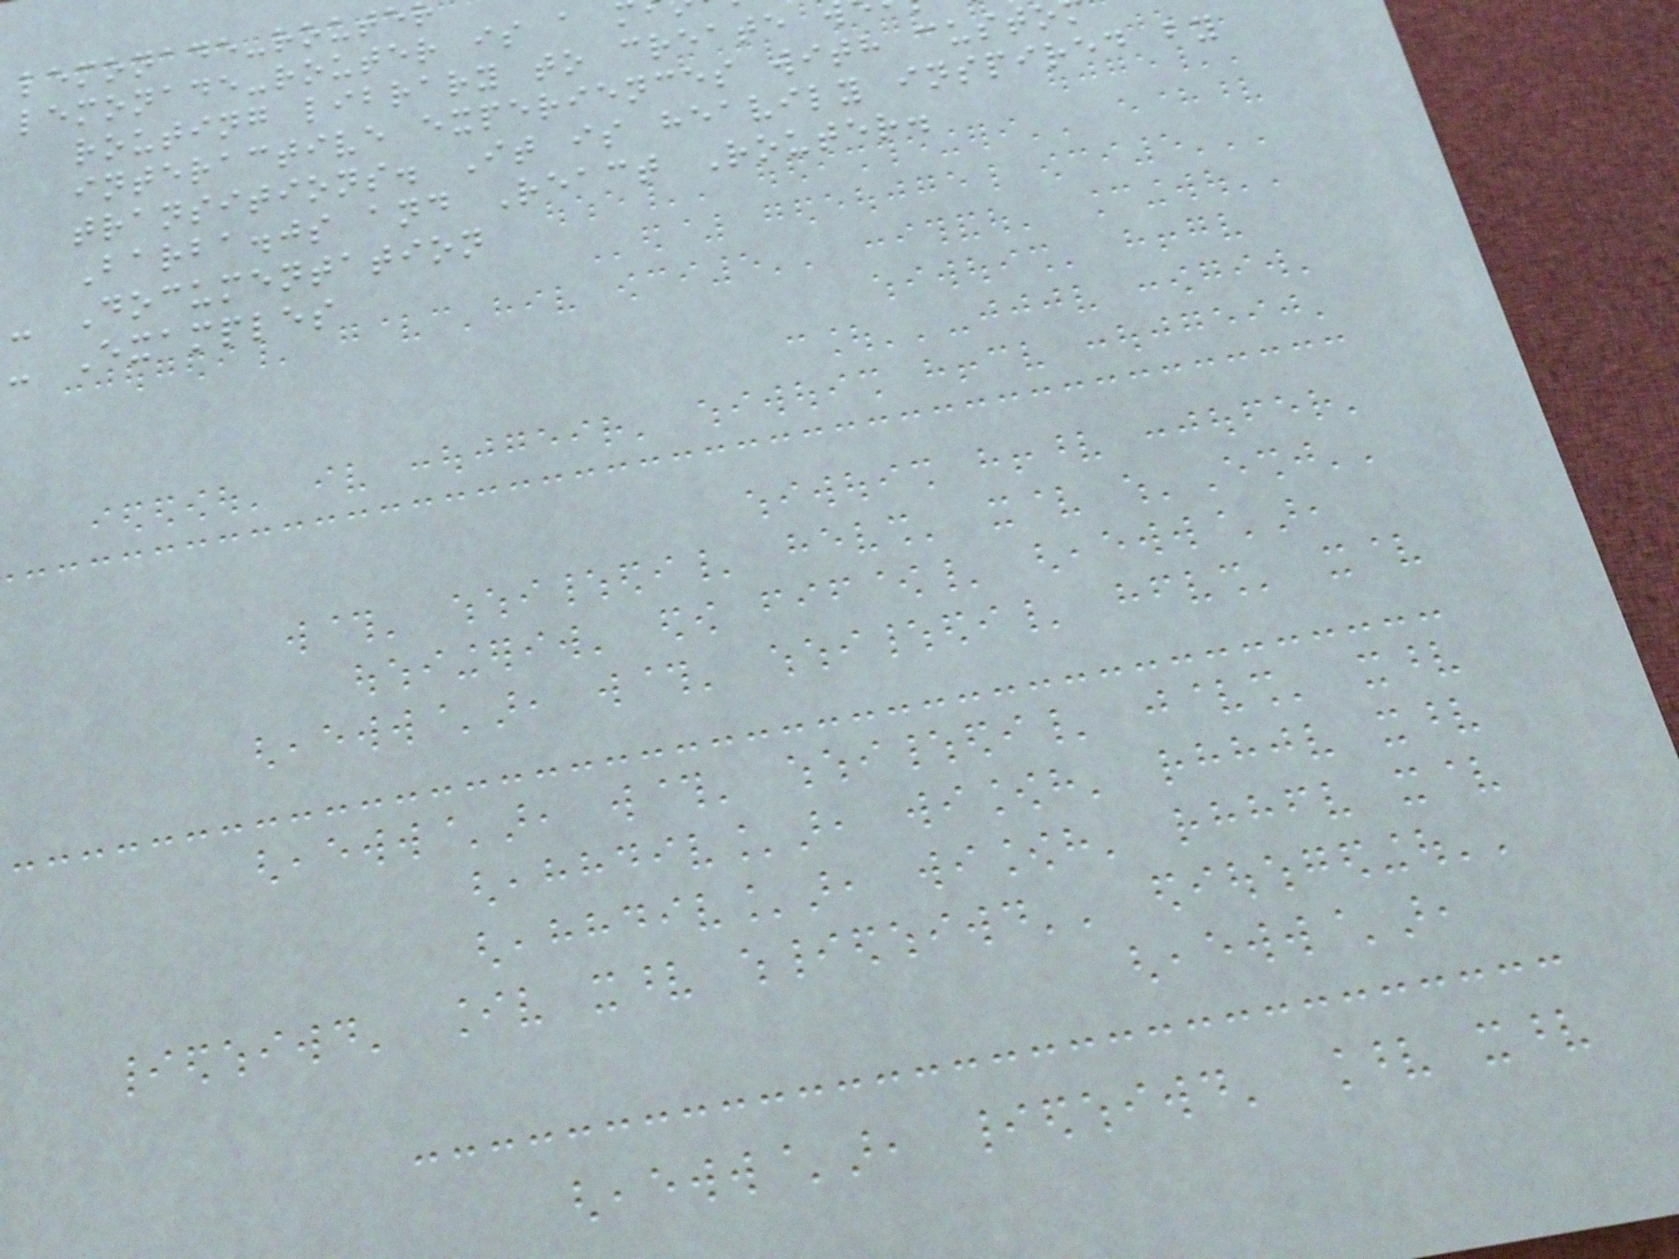lemonade-route
lemonade-router is a
routing library to create
interactive experiences with custo
transitions. It is heavily inspired by
Barba.js and React Router.
- Documentation
- Examples
